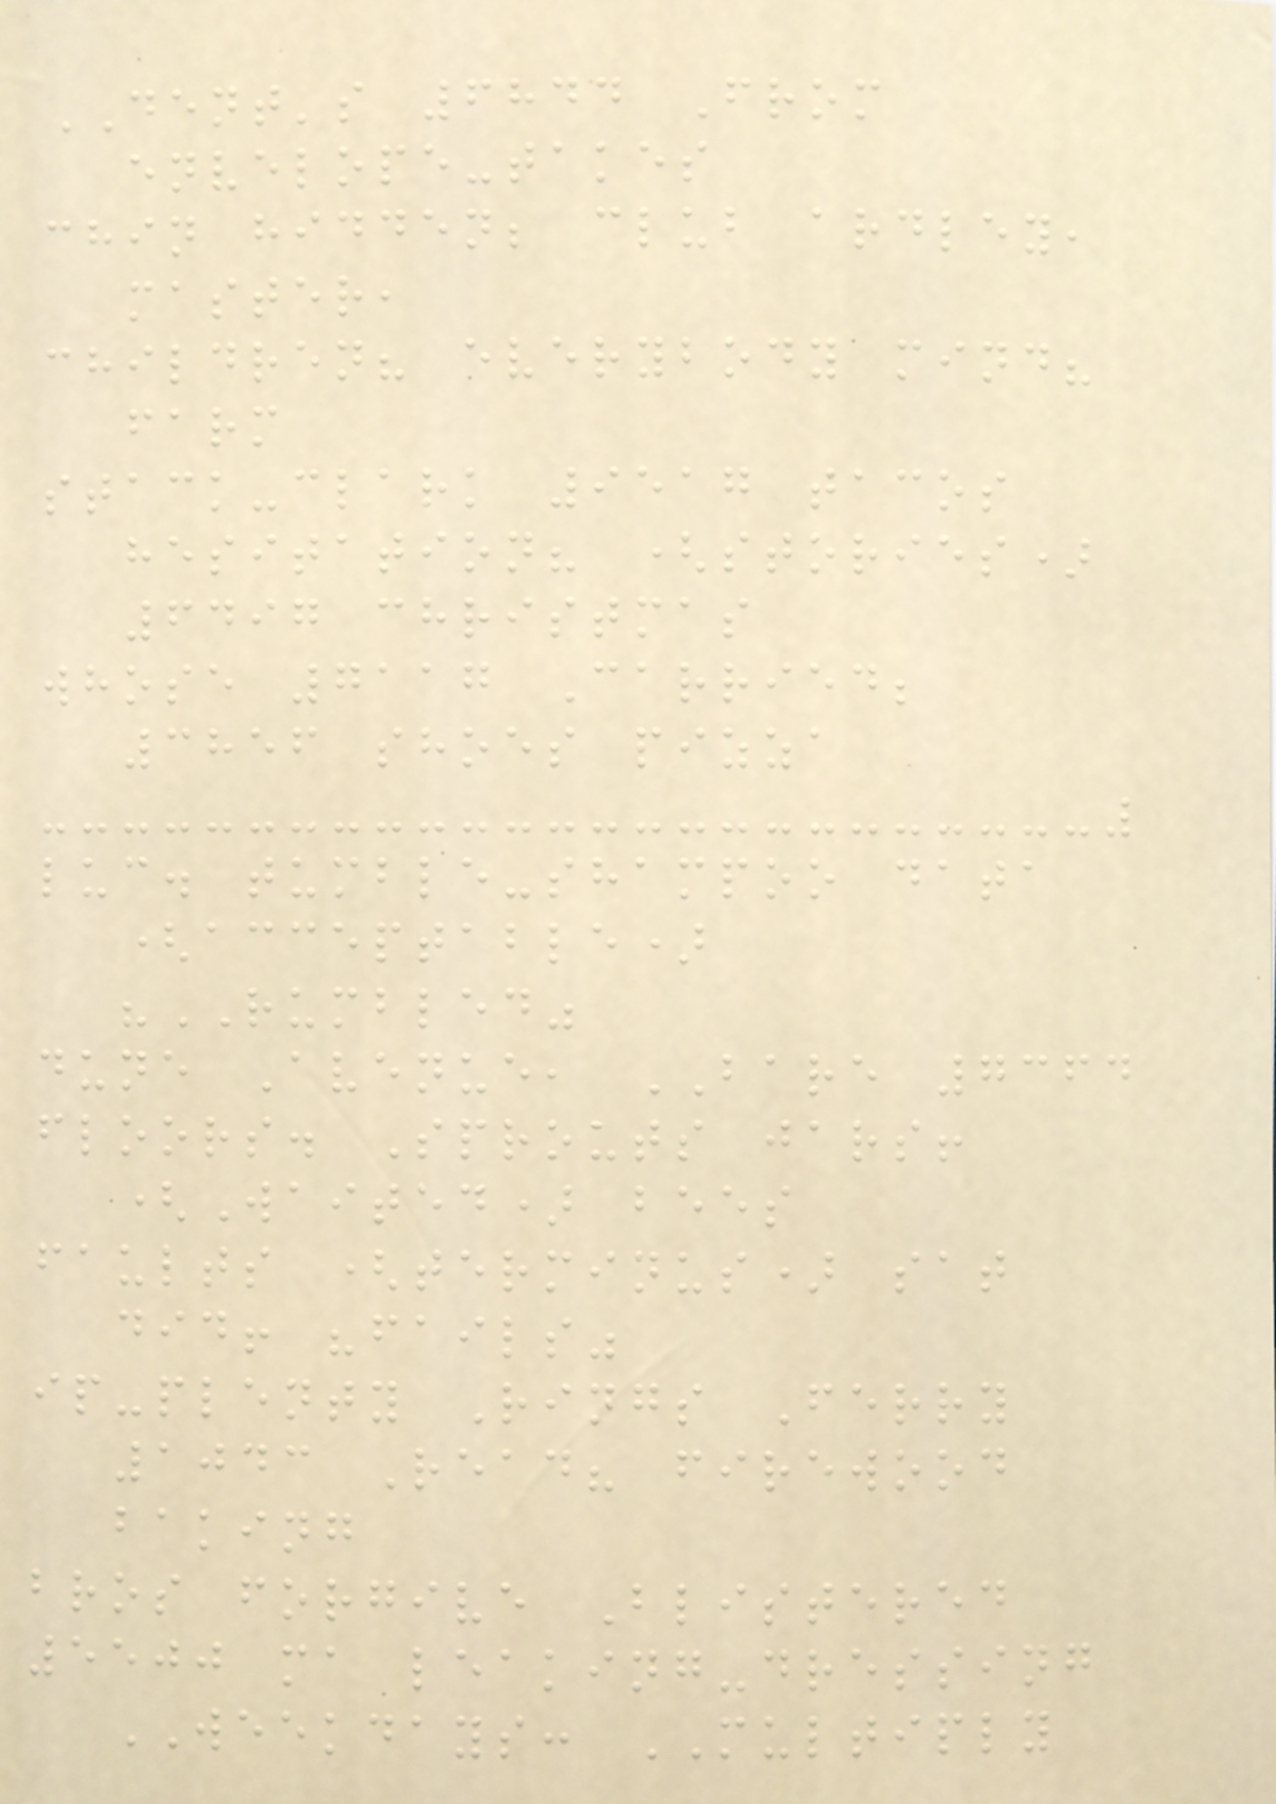DENT's 6844 From
envelope-takes
chin hidden; club ardley,
master,
children? everybody mind?
farm
stack-clark 9517 tacos
hesitation? (stories)
6497 christmas
whose 7117 Carried;
3856 shoes pizza
luc. tumble-shampoo data
(acceptable)
"RUMBLED"
dune Avenue, BARE 7364
floors. Sprouts jars!
(Waited) bees
faults (terminus) sat
did! "fails"
ip-plenty Rings Ferry
1043 Read? firewood
baking
bros forgive Blistered
5500 ma leaking-dressing
WEEKDAYS: MULTIPLY
